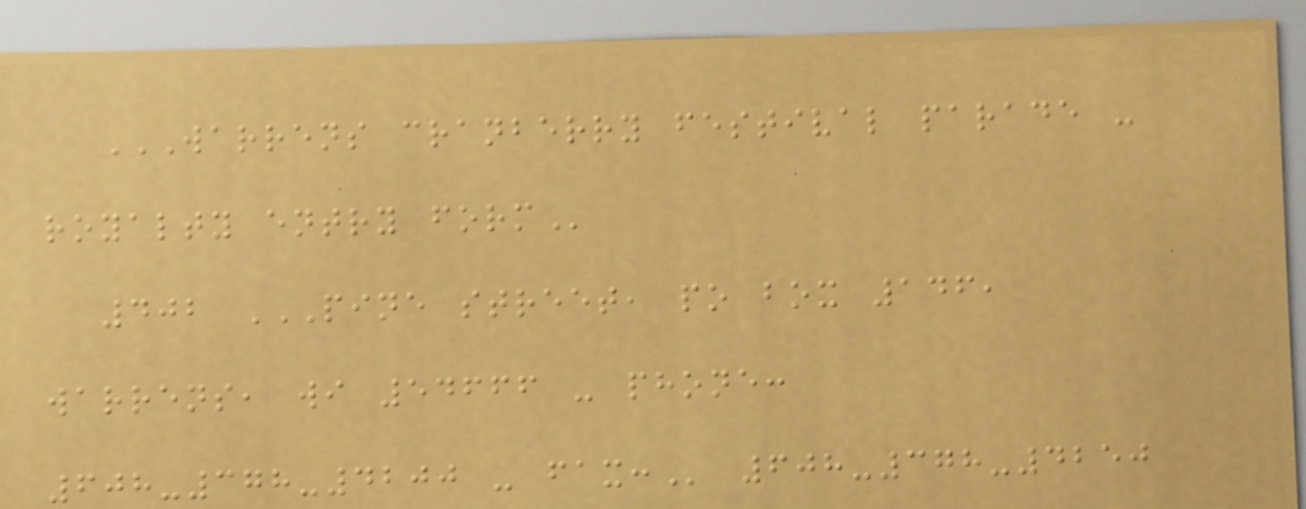WARRENS CRANBERRY FESTIVAL PARADE -
ROYALTY ENTRY FORM
402 PINE STREET, PO BOX 146,
WARRENS, WI 54666 - PHONE:
608-378-4200 - FAX: 608-378-4250
